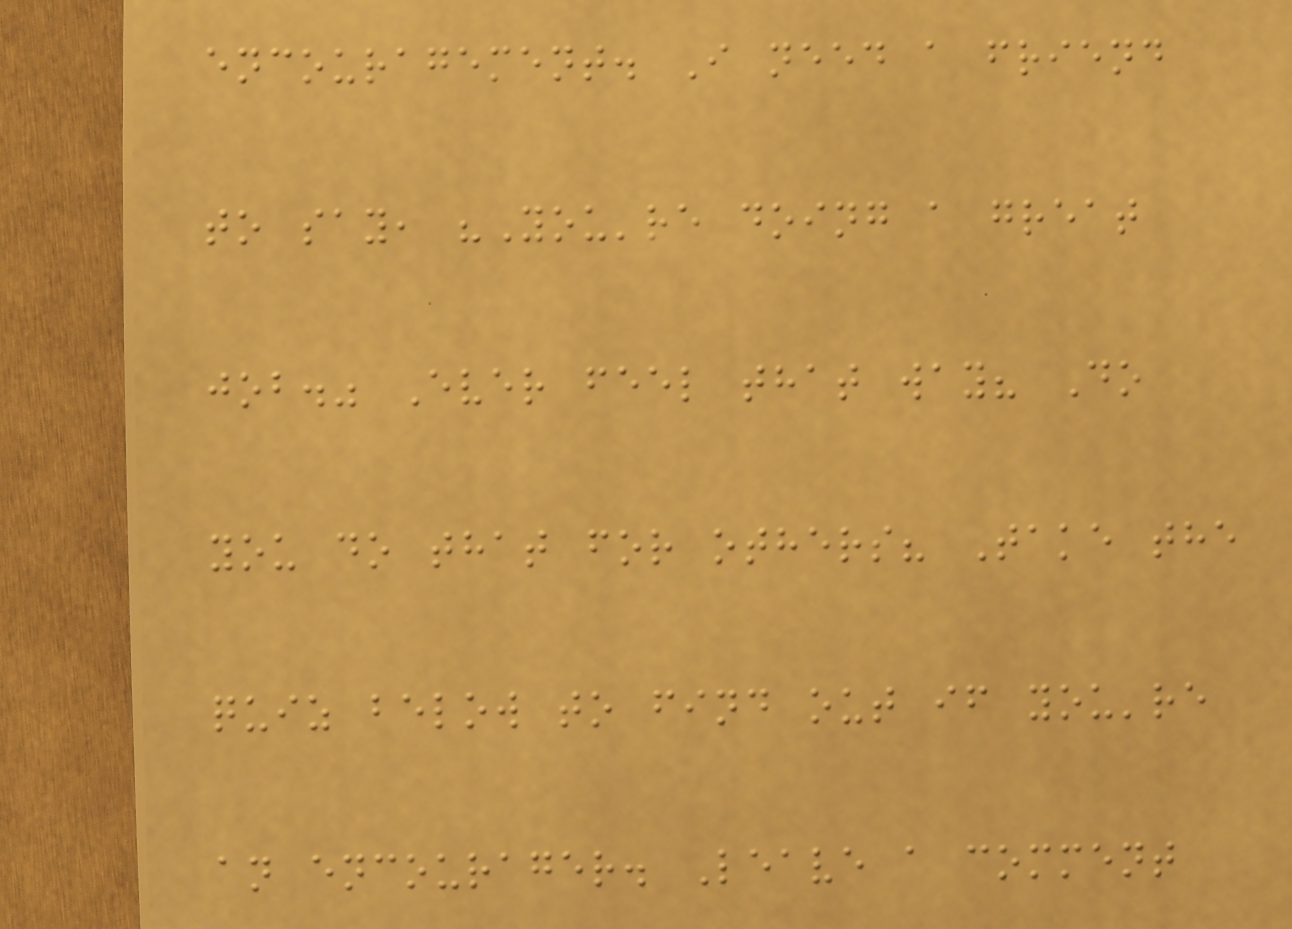encouragement. I need a friend
to say, "You're doing a great
job." Ever feel that way? Do
you do that for others? Take the
quiz below to find out if you're
an encourager. Leave a comment
